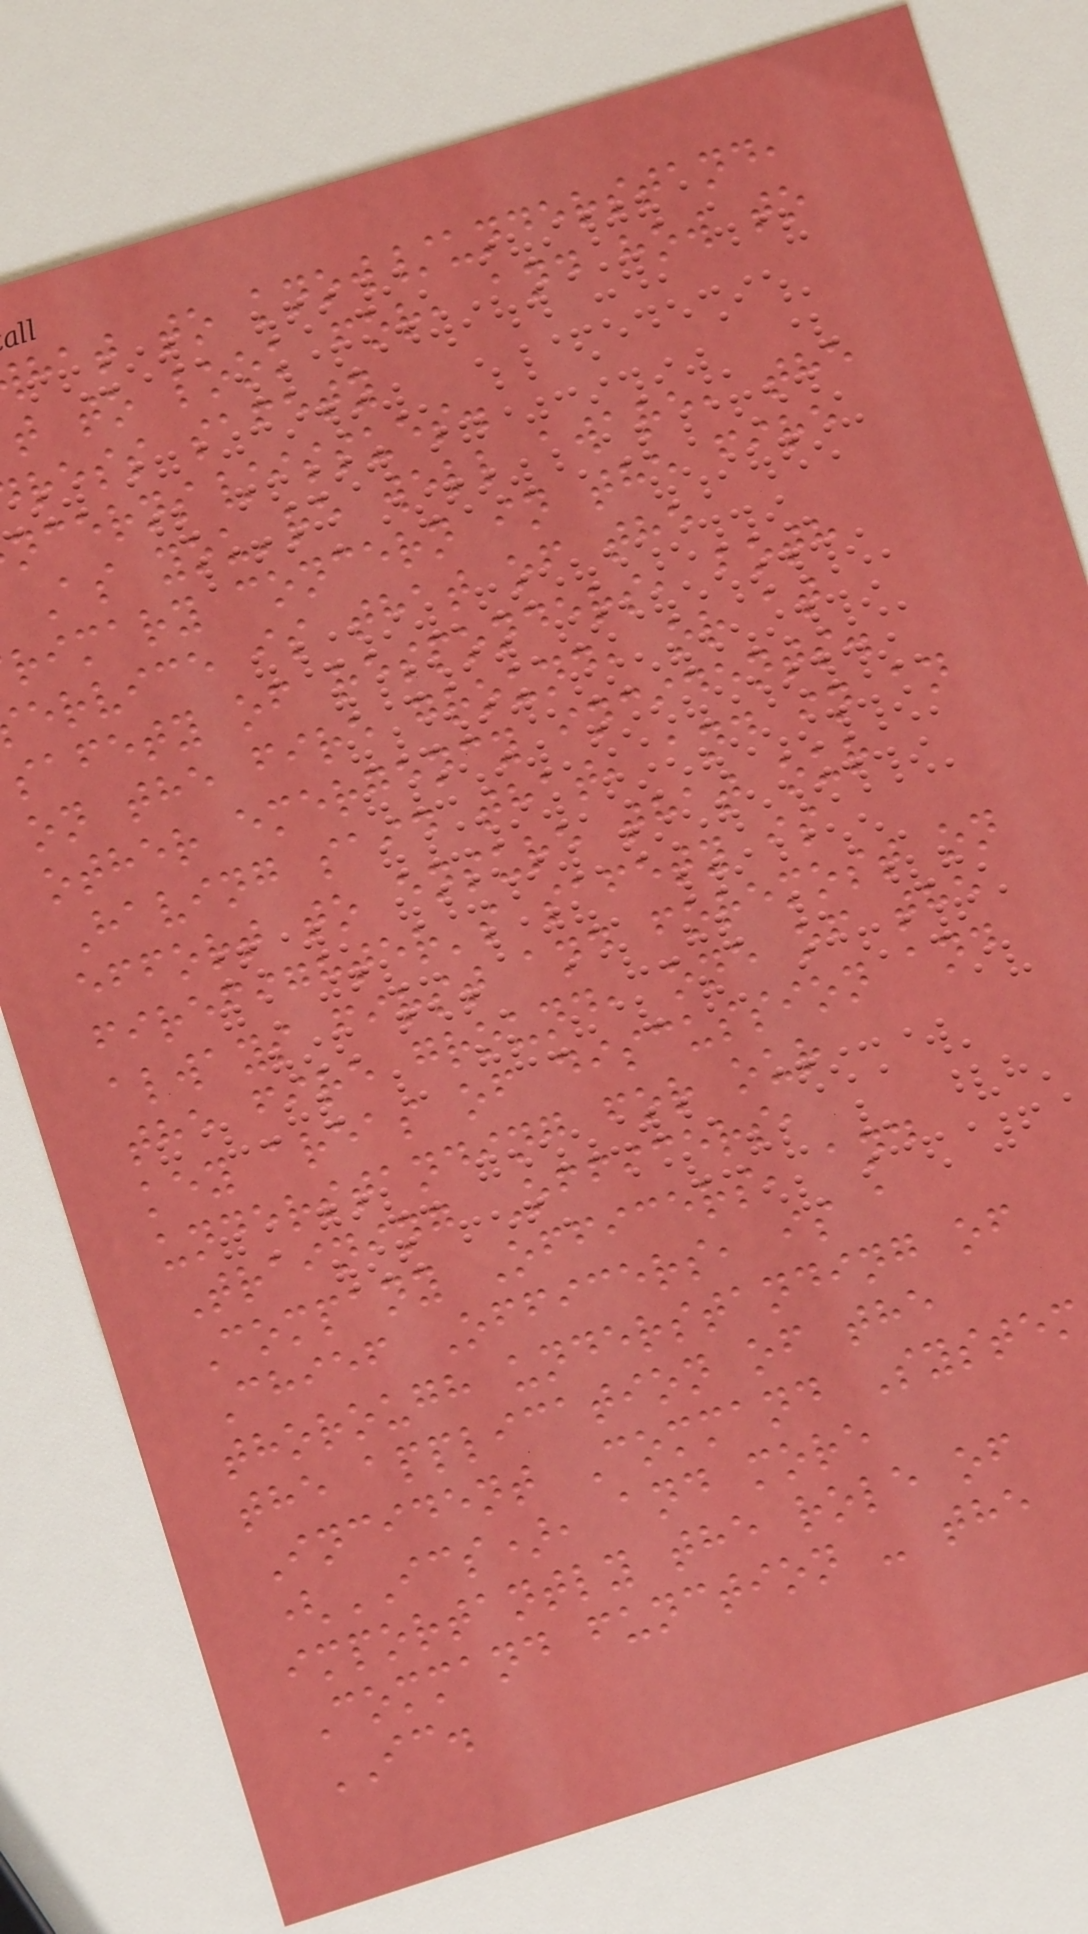hat to know/understand,
t to look for, and how to
ress safety
ncerns/issues.
As you're well aware, the
rimary concern in the fire
ervice is that of the
safety of responders, both
on the fire ground, or at
other emergency incidents.
Having said that, and in an
effort to ensure that our
firefighter's safety is
always first and foremost on
the fire ground, one of the
key areas of discussion and
understanding for our
Training Officers,
Company Officers, and
Chief Officers, is a
thorough understanding of
the application of the
Incident Command System
(ICS), and more
importantly the role of
Command function - the
IC.
